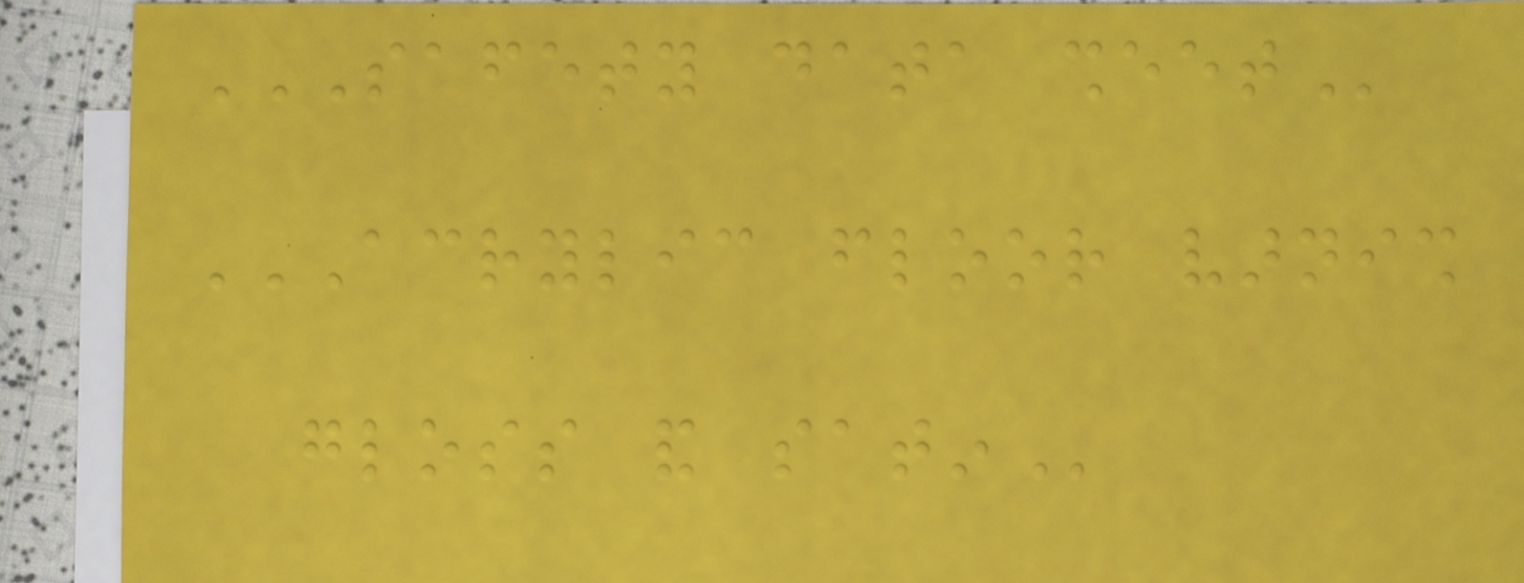SAFETY DATA SHEET
ACRYLIC FLOOR VARNISH
GLOSS AND SATIN
